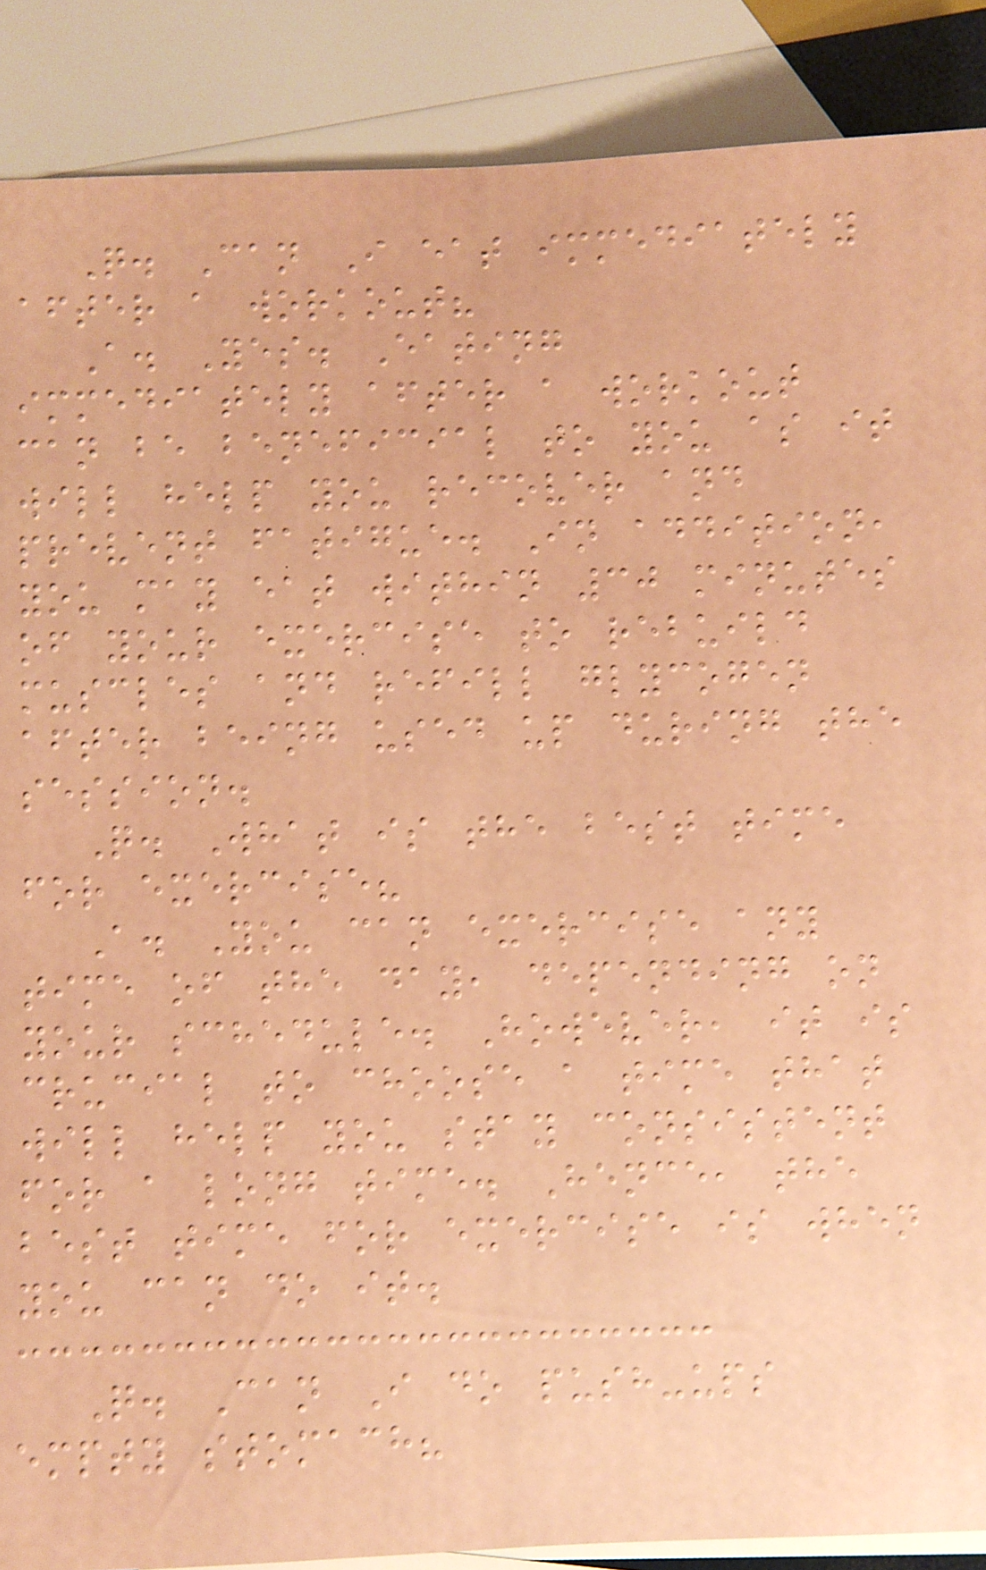Q. Can I eat immediately
after a workout?
A. Yes. Eating
immediately after a workout
can be beneficial to you as it
will help you recover and
prevent fatigue. In addition,
you may eat within 30 minutes
of your exercise to rebuild
muscles and refill glycogen
after being used up during the
session.
Q. What is the best time
for exercise?
A. You can exercise any
time of the day, depending on
your schedule. However, it is
crucial to choose a time that
will help you stay consistent
for a long time. Hence, the
best time for exercise is when
you can do it.
Q. Can I do push-ups
empty stomach?
